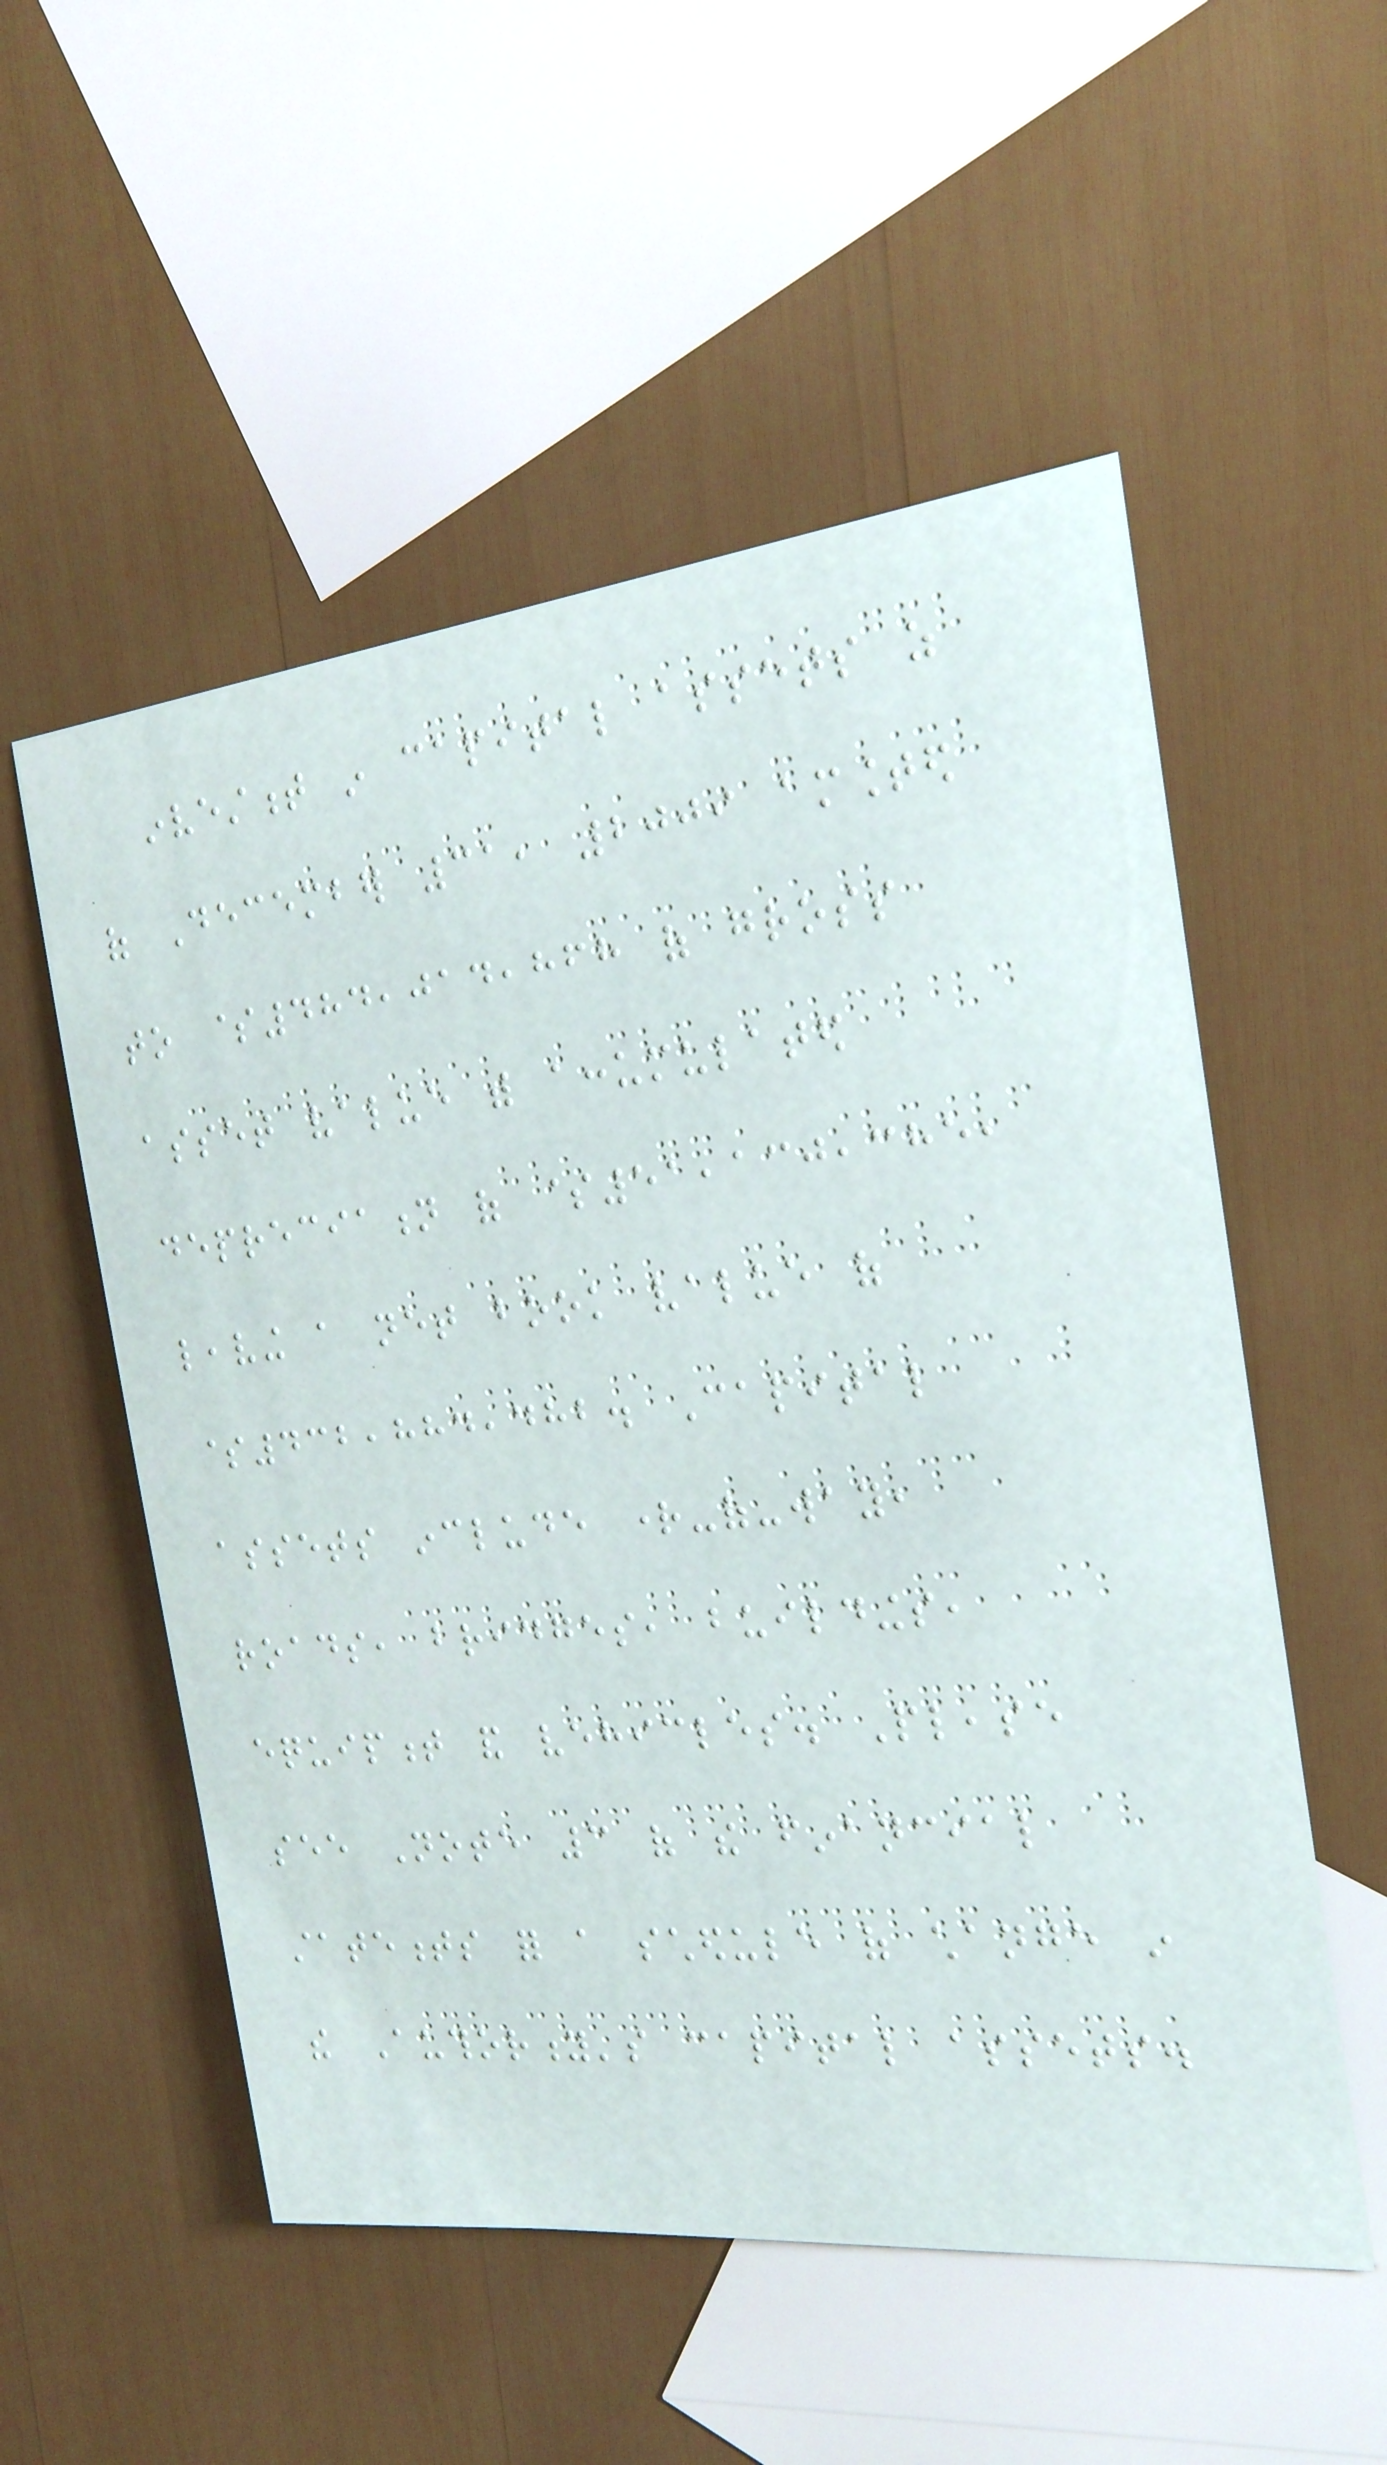investment in capital assets as
of December 31, 2009 amounted
to $484,014,868 of gross
asset value with accumulated
depreciation of $51,130,385,
leaving a net book value of
$432,884,482. Capital
assets include right-of-way,
roads, bridges, buildings,
equipment and vehicles. Please
see Note 3 of the financial
statements for a schedule of change in
the Authority's capital assets.
